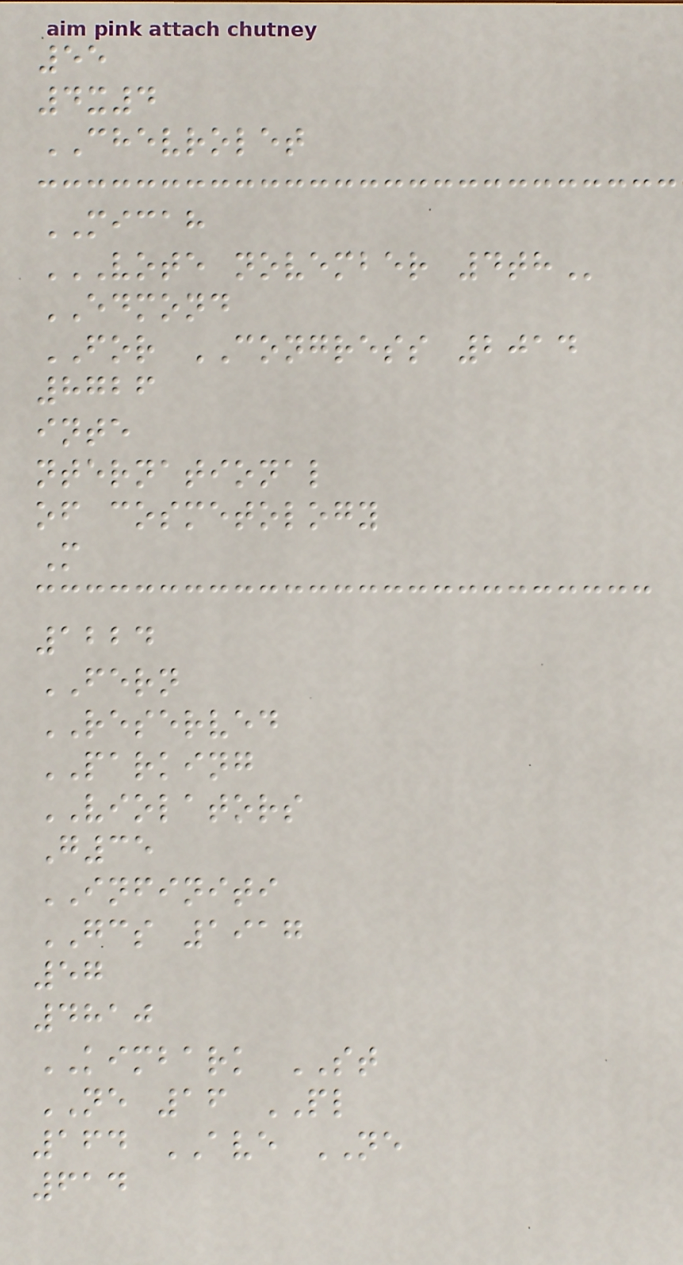55
4x4
CHEVROLET
MICAH
VOTE NOVEMBER 4TH
EDMOND
FOR CONGRESS 2014
8726
inte
nternational
of cosmetology
M
1224
FERN
RESERVED
PARKING
VIOLATORS
G35
INFINITI
GCS 1917
57
4810
KIMBARK ST
NE 16 PL
164 AVE NE
614
